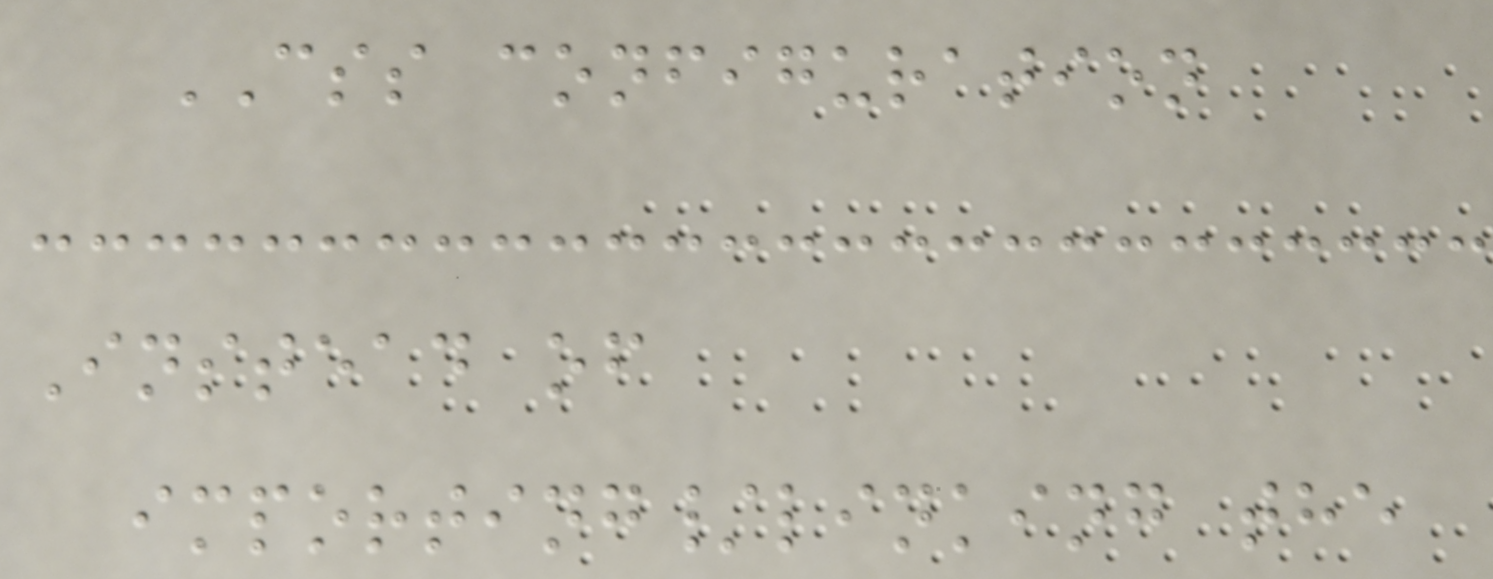CSS configuration
Instead of
importing/linking the
